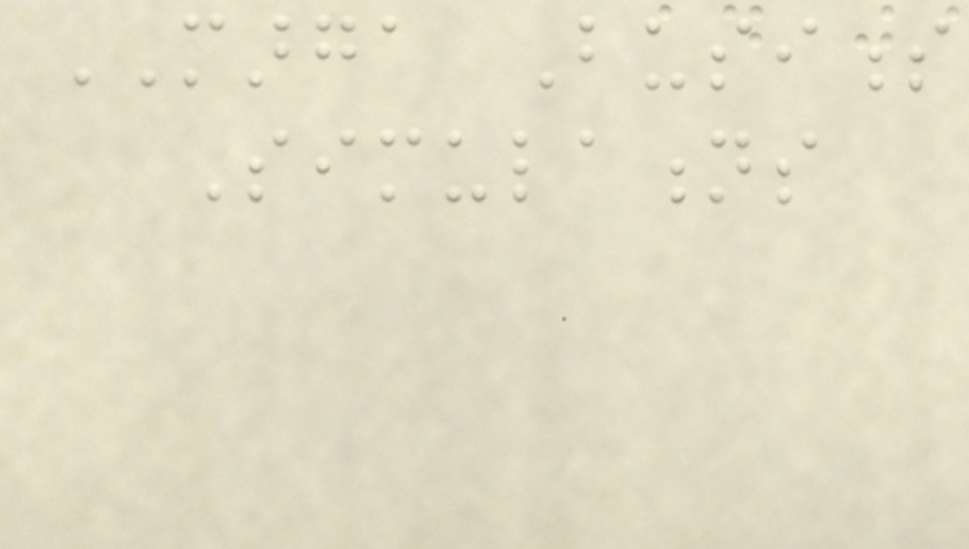MARGA Business
Simulations
